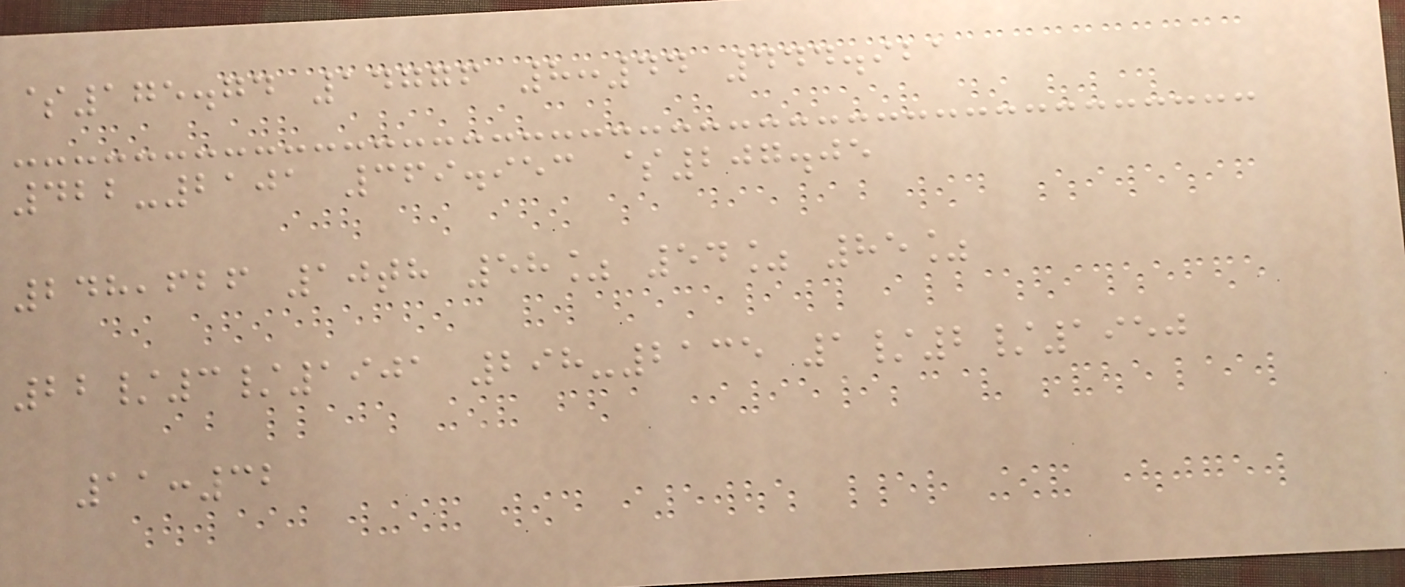$175.74 14776 8:44 444.921
422-2101 369.953 $207.05
248,626 10th 58% 54% 85%
22/3/1901 298-2135 1/2/1950
11:32
